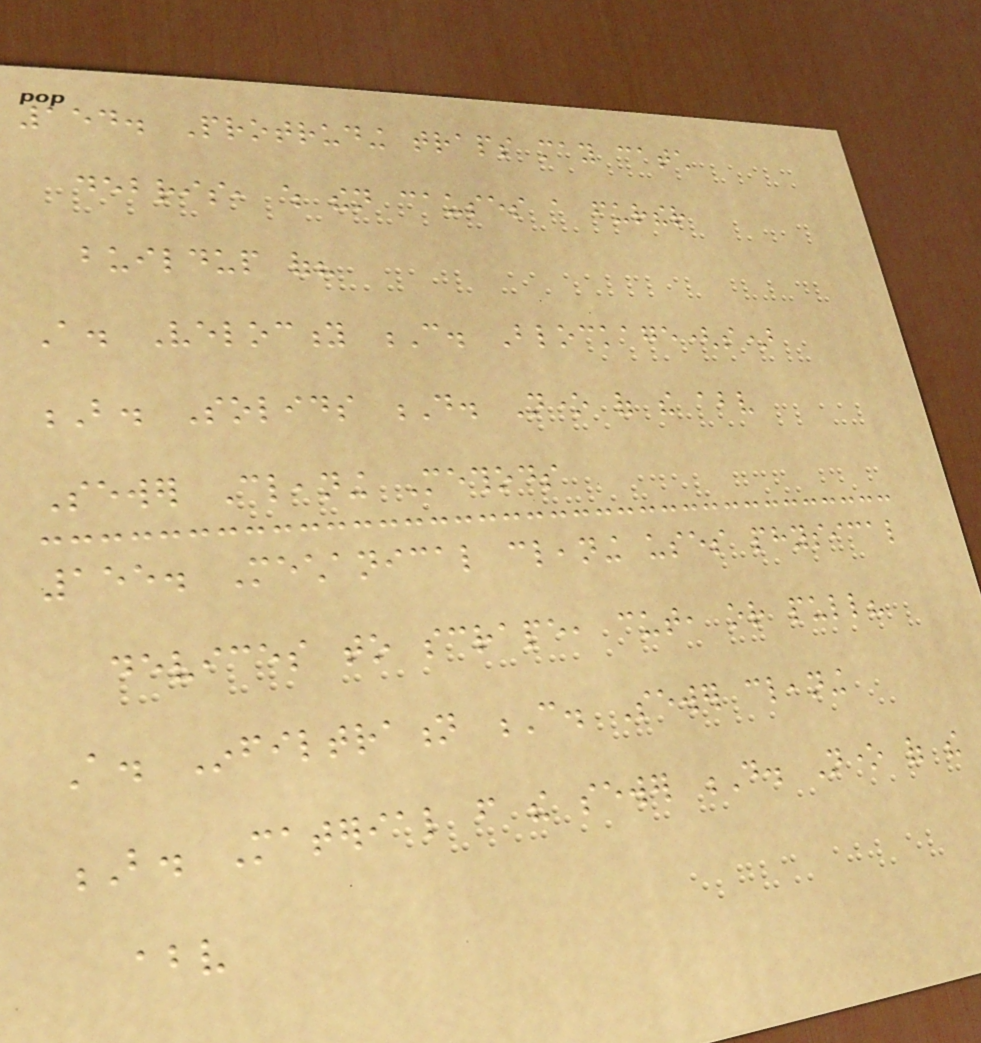154. Protruding traps may catch
debris, which then causes a further
buildup of?
A. Velocity C. Blockage(s)
B. Solids D. None of the above
Sewer Cleaning Methods
155. Mechanical cleaning uses physical
devices to scrape, cut, or pull?
A. Infiltration C. Sewer cleaning
B. Material from the sewer D. None of the
above
